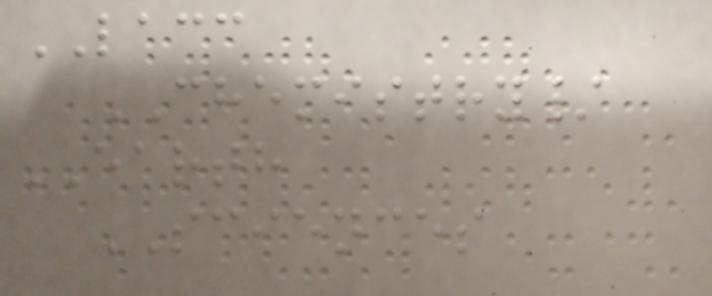LACC
CHEMISTRY/
EARTH
SCIENCES
